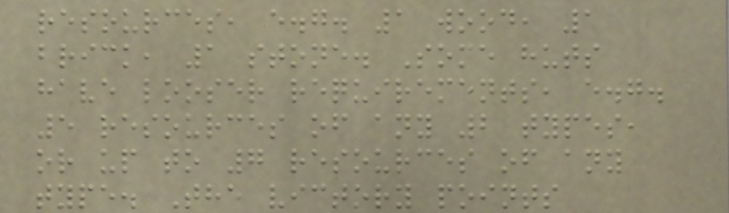resources, e.g. 1 wood, 1
brick, 1 stone. Some huts
have looser requirements, e.g.
5 resources of any 2 types,
or up to 7 resources of any
type. The victory points
